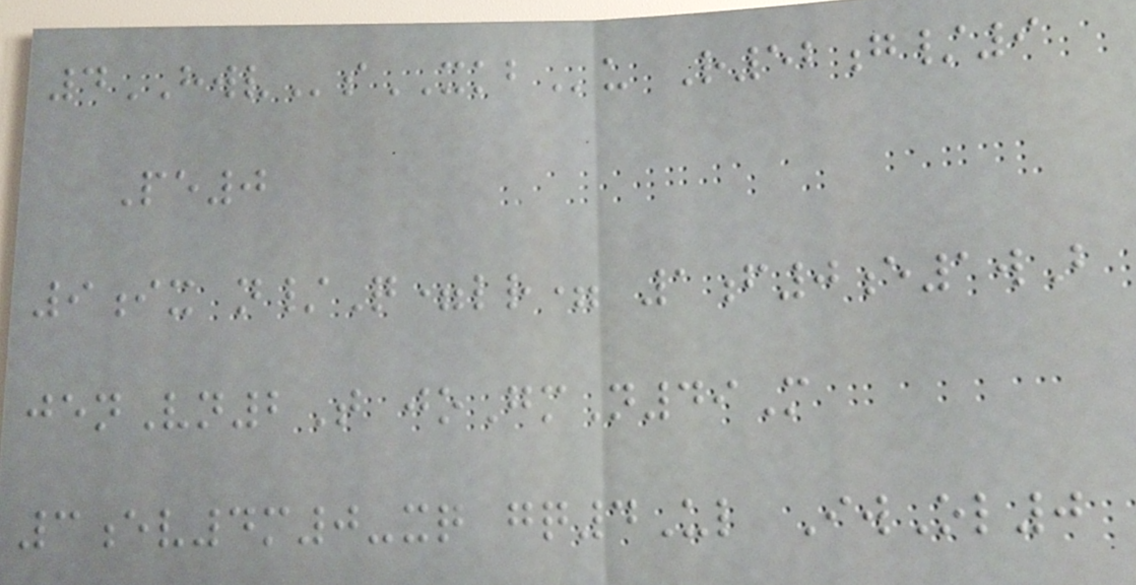4HWVsXKBu R52g/9
Pe0
9ix n/Q=lr= 1f0e1wB
jenVn2T joGmN49M
3ev4m0-xq gq4Ul IwOl0
